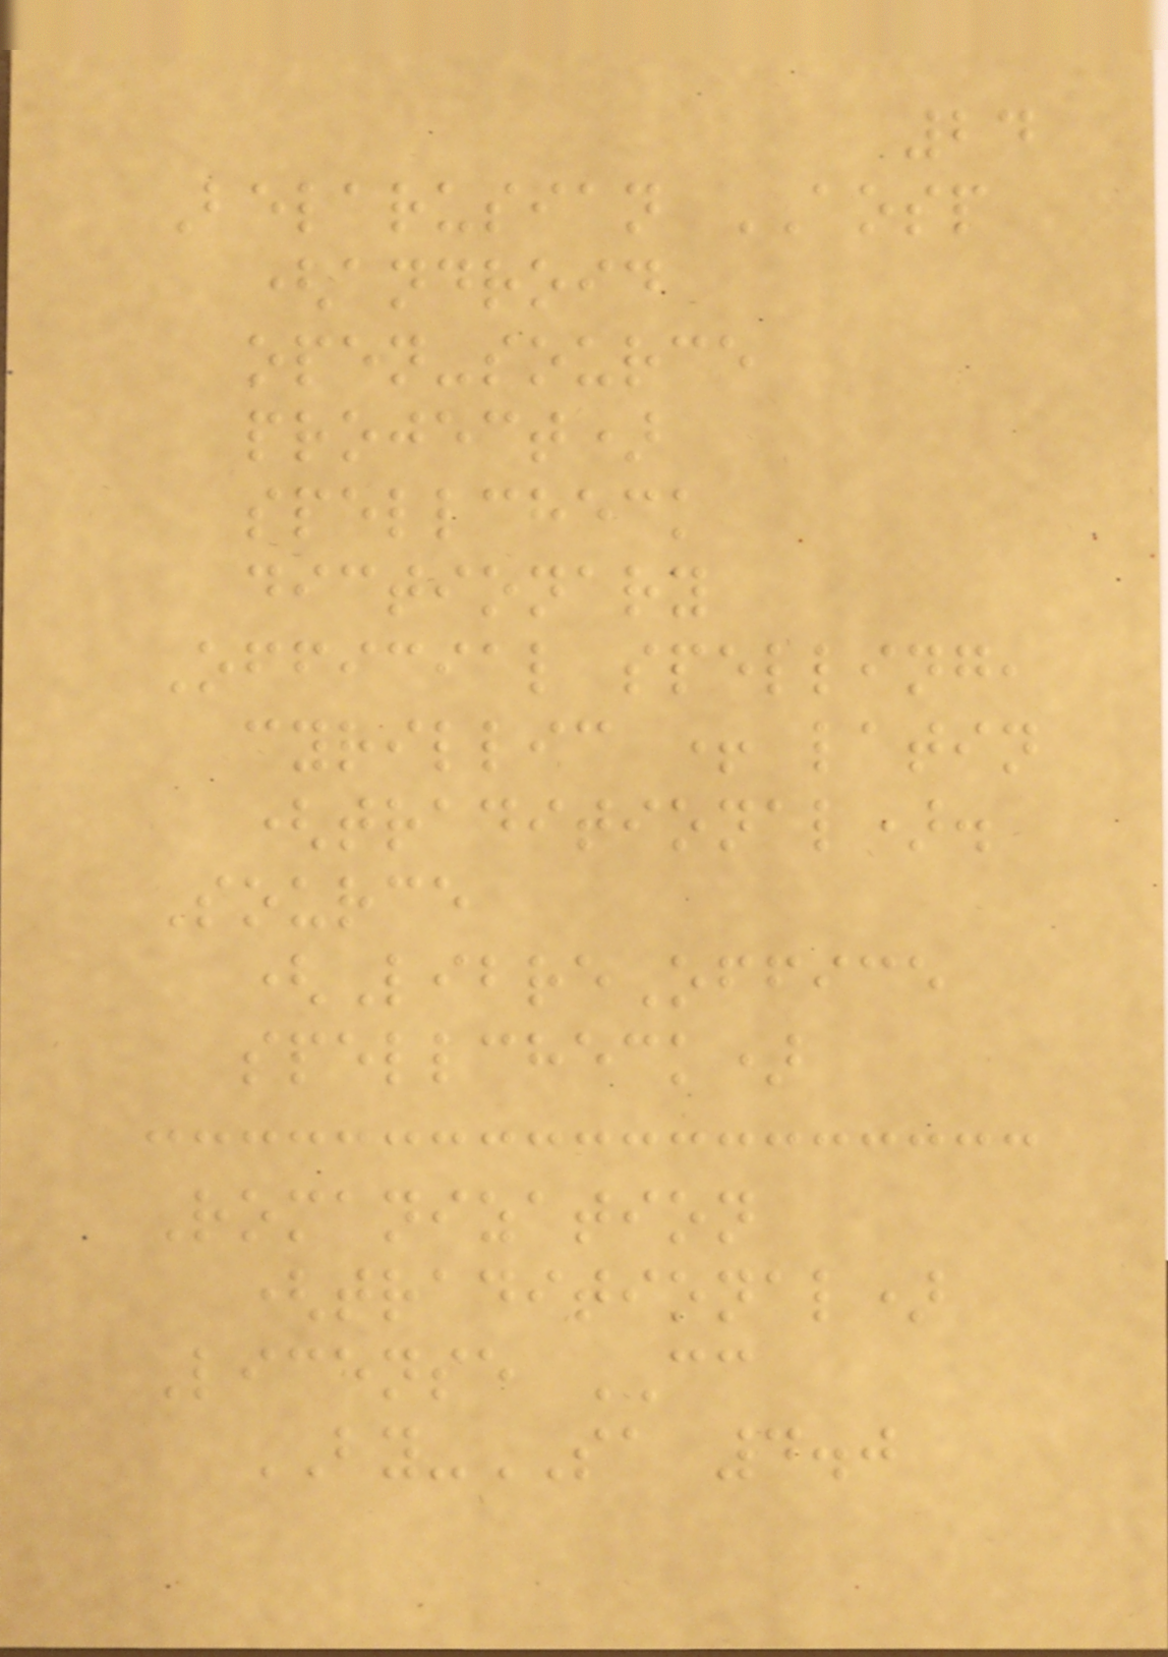24
Belarusian AOSP
(android
open-source
project)
spellcheck
dictionary
Official spelling,
cyrillic + latin
(traditional).
Source
(LibreOffice
spellcheck)
Romanization
(traditional)
License CC
BY-SA 4.0
